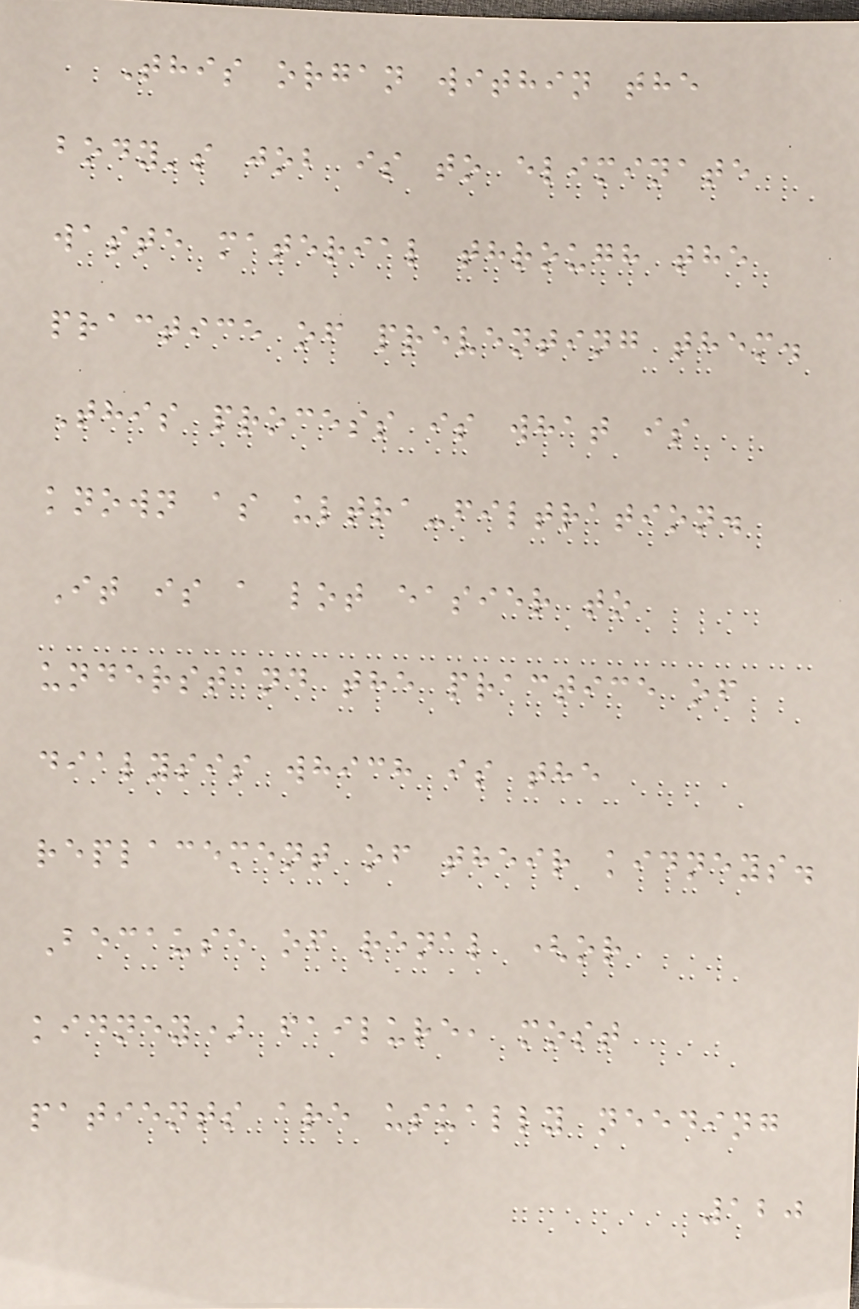This organ within the
body's job is to eliminate
waste material through the
practice of preventing them.
This process is what is
known as ultra-filtration.
It is a lot easier to
understand the practice of
dialysis which is the
replacement of their kidneys.
Because of renal (or
kidney) failure, most
patients are usually needing
120
